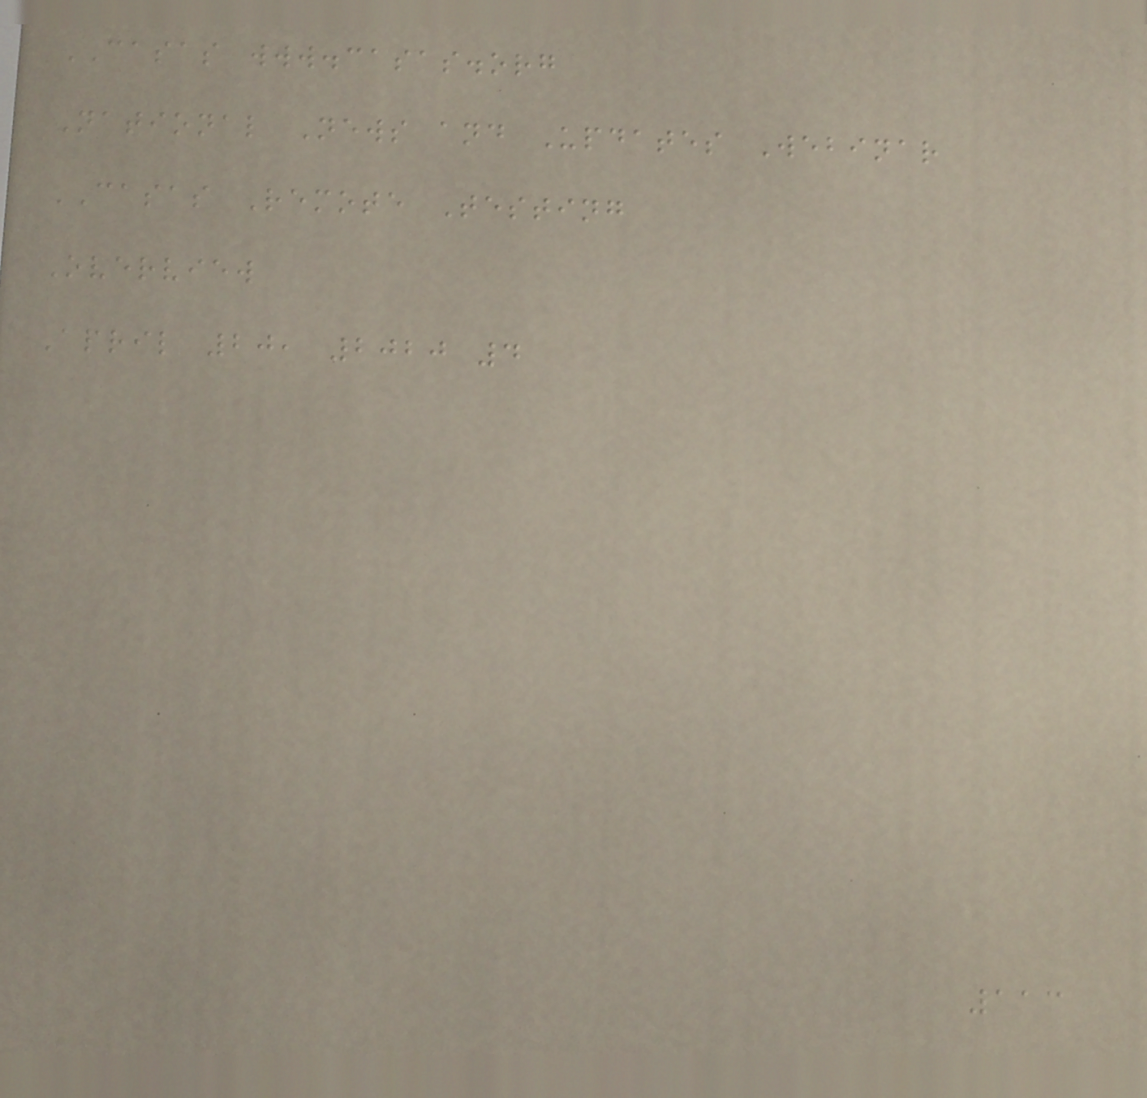CASAS www.casas.org
National News and Updates Webinar
CASAS Remote Testing
Overview
April 20, 2020 4
113
